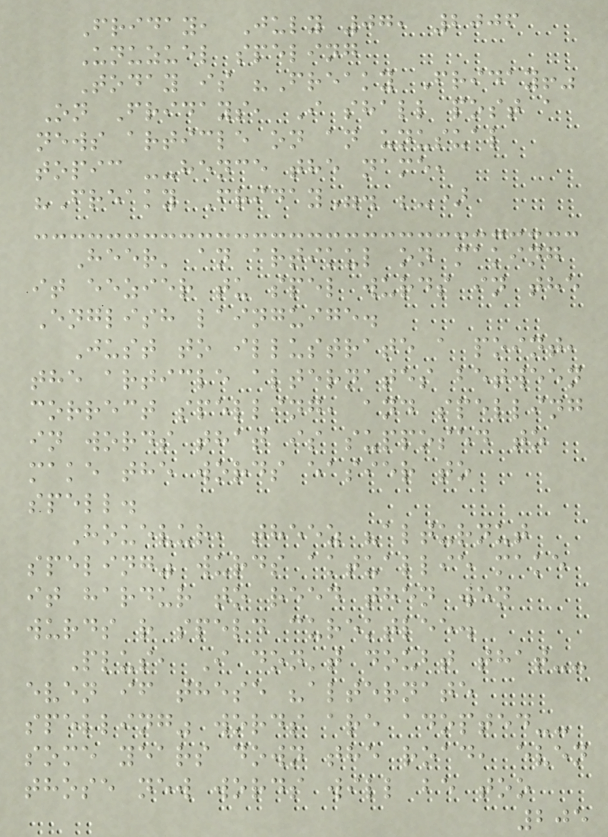Friday, July 07, 2006
Unuzuel speling
Today is "Freaky Friday!"
On Fridays, I shall post a
news article on an unusual
topic --hence the name,
"Freaky Friday". ;-)
Heer' an artikul on making
it eezier tu spel wurds in the
English lainguige.
Just to illustrate a point,
the article alternates between
correct spelling, and spelling
in words that is supposed to
make the words easier to
spell.
Houevur, theez "alturnut
speling" wurds aktuallie make
it hardur to reed then wen
wurds r speld curektlee.
Plus, I don't doubt that--
even if these "alternate
spelling" words are adopted--
some years down the road, even
those new words will be too
205
